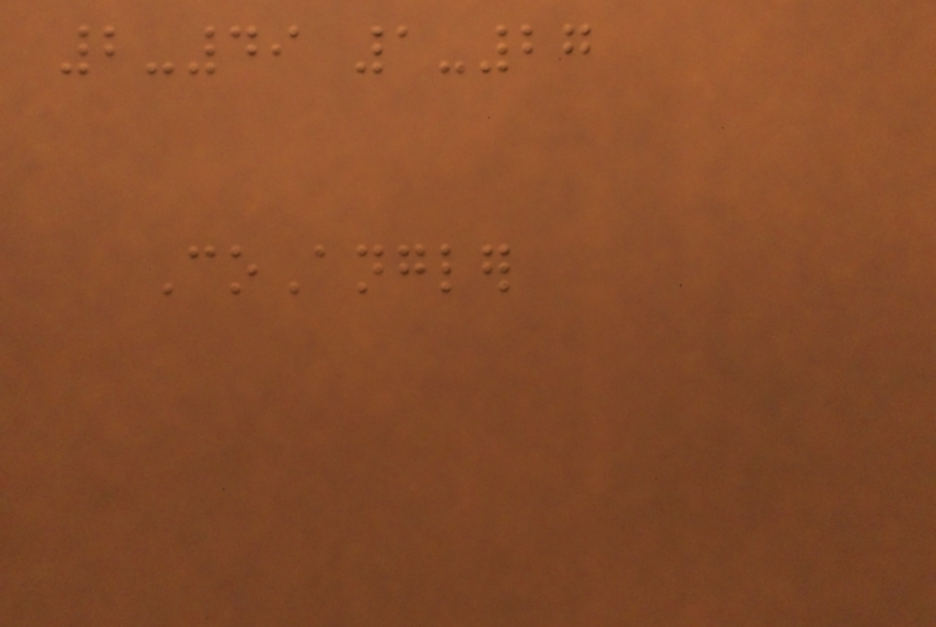2-49 1-27
CoAngler
